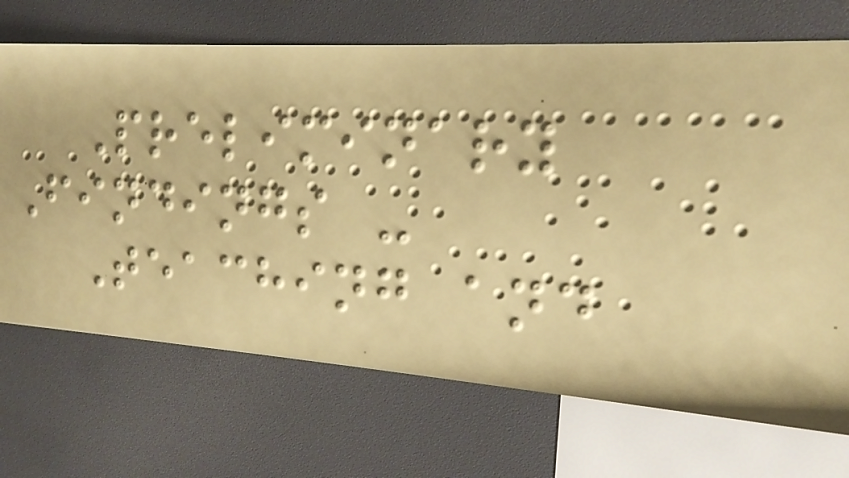Preliminary
Findings -
Teaching and
